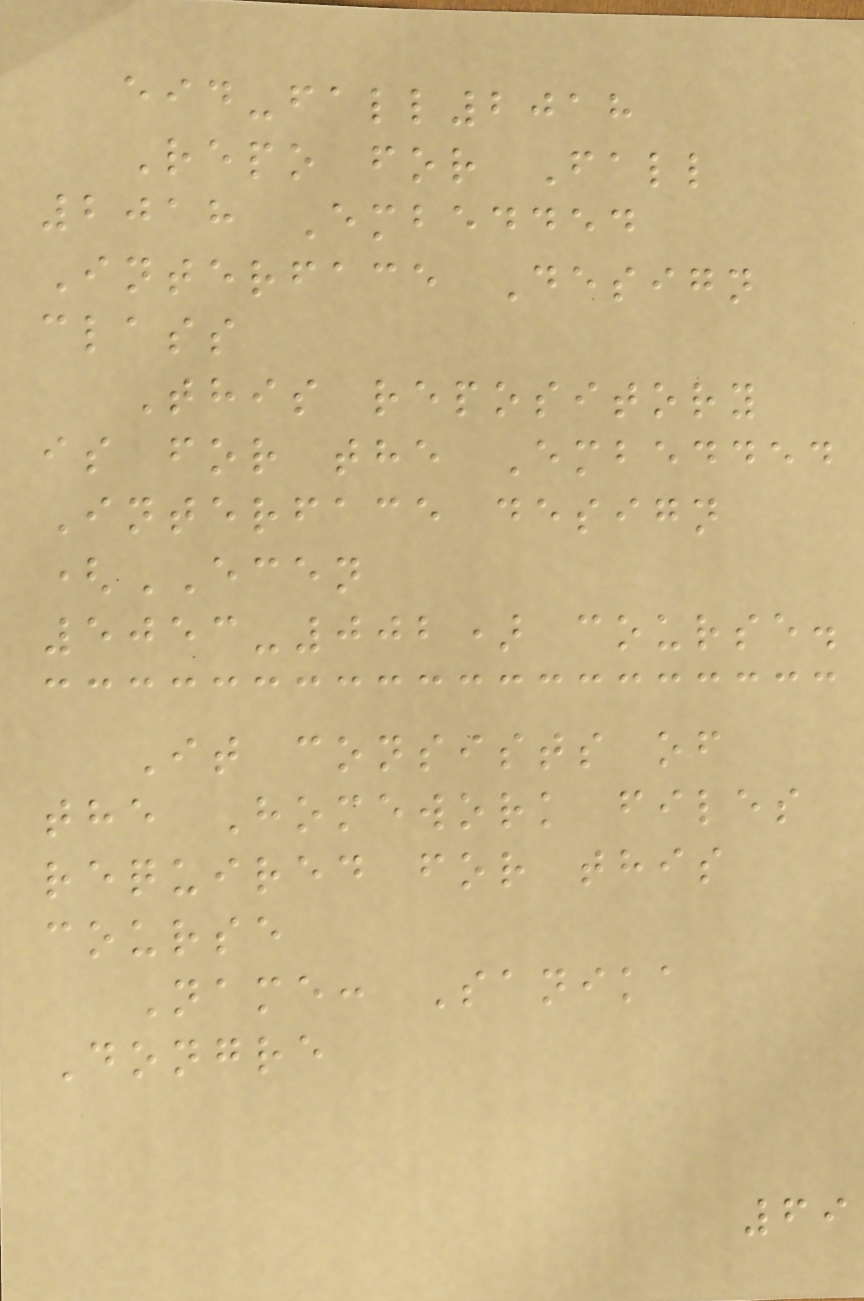eid-fall2018
Repo for Fall
2018 Embedded
Interface Design
class
This repository
is for the Embedded
Interface design
(ECEN
5053-002) course.
It consists of
the Homework files
required for this
course
Name: Sanika
Dongre
69
